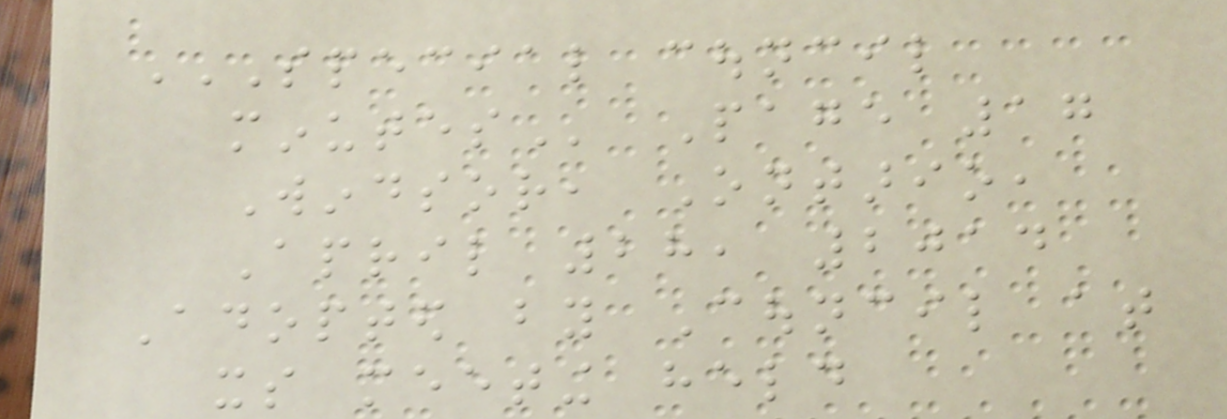SPECIAL COUNCIL
MINUTES Page 17
Windsor, Ontario,
April 28, 2014
Adopted by Council at
its meeting held
